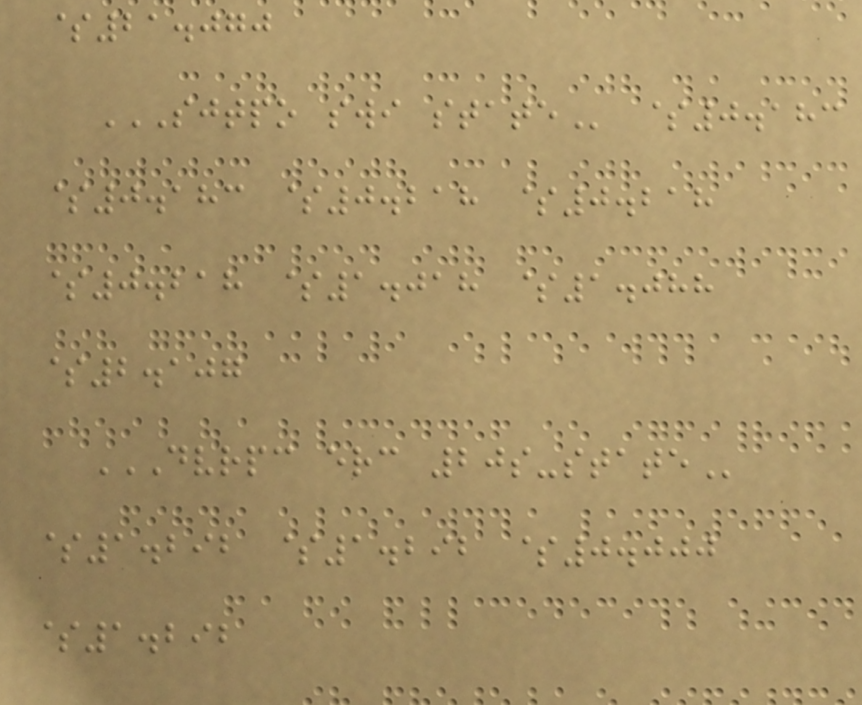$21.070
SJTPO SWI STATE $0.183
$0.183 $0.218 $0.218
$0.218 $1.018 $1.088
$2.107
DVRPC ERC 20S-STATE
$1.292 $1.292 $0.000
$1.292
